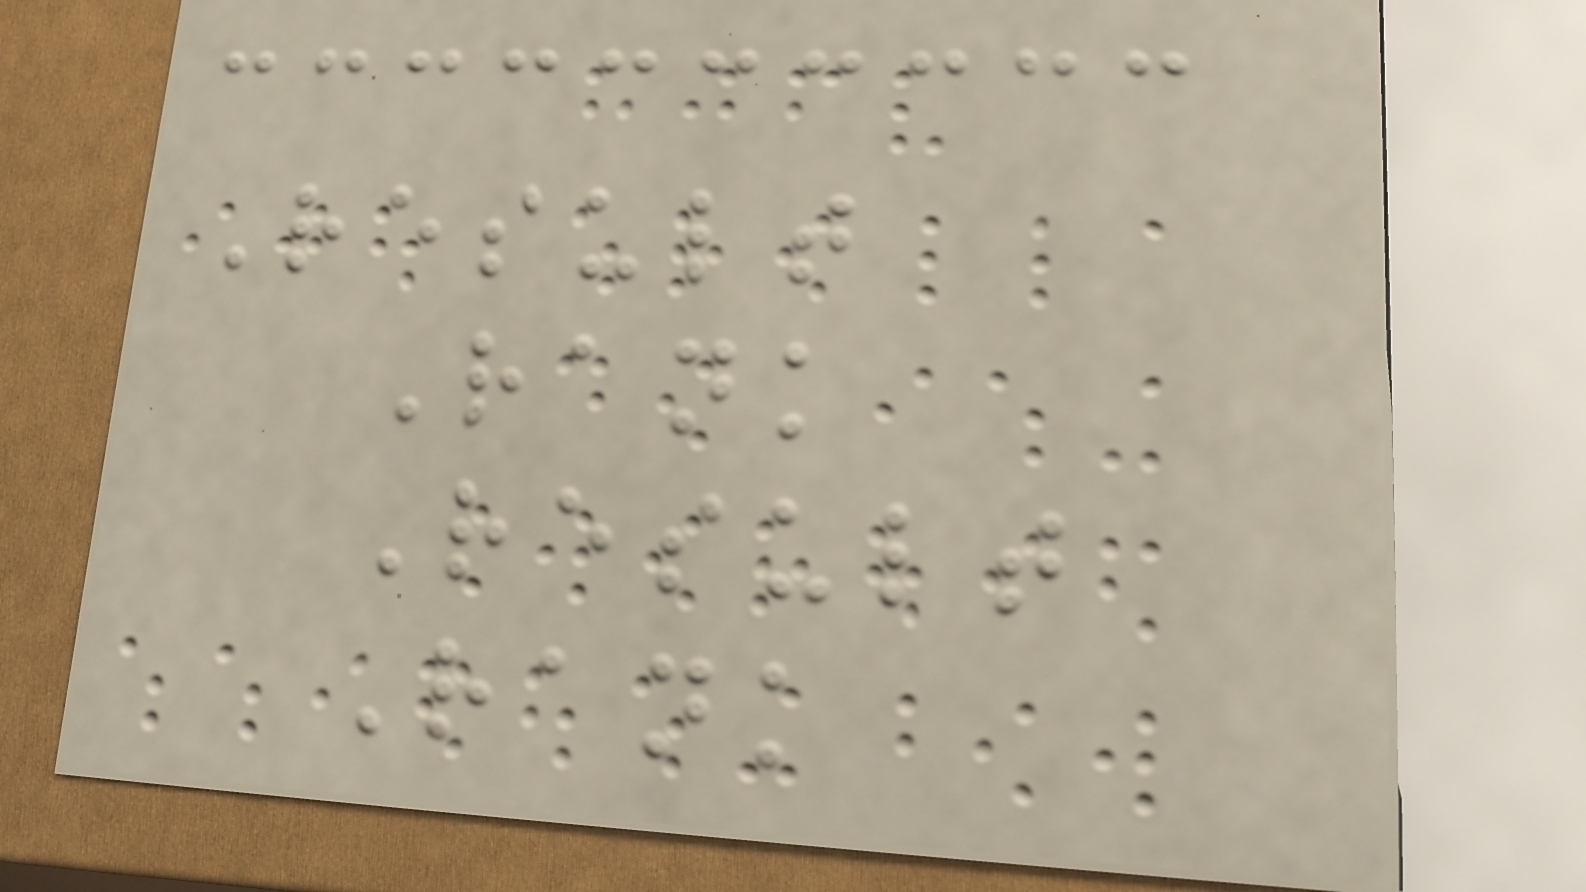Result
Rank
Result
Rank
